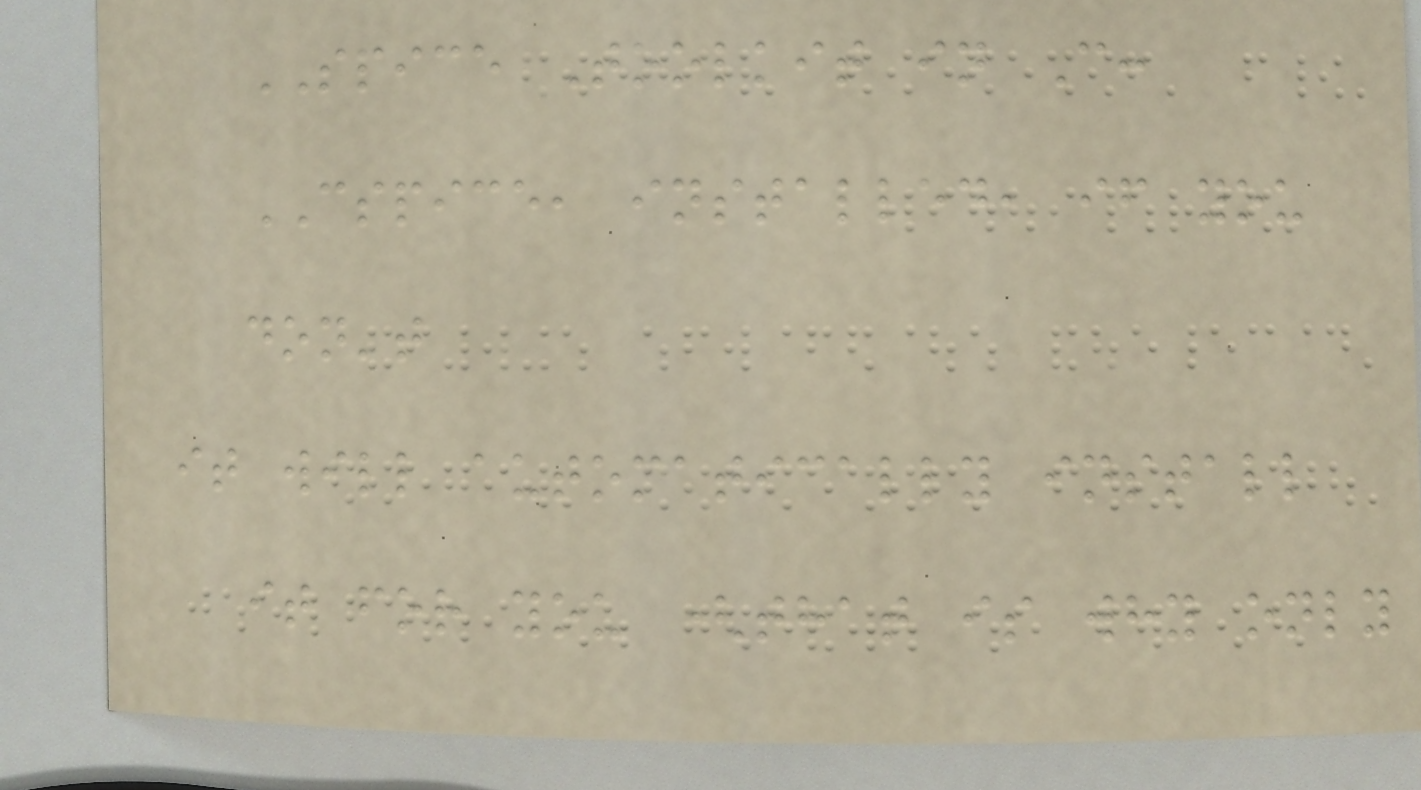SPICE Toolkit in C:
CSPICE, installed, if you
don't
it will automatically install
it for you (that is why only
